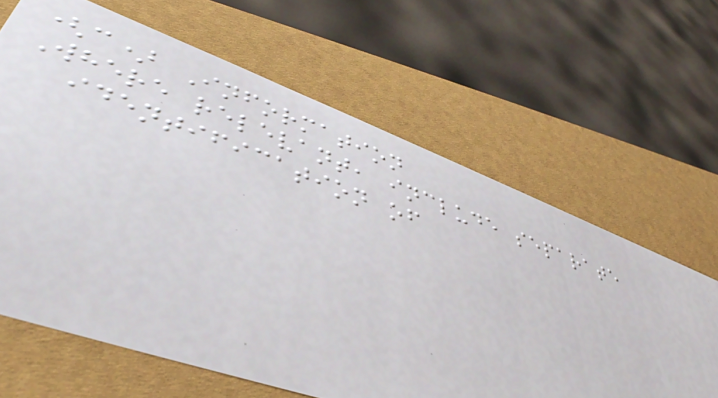(c) Information
Where relevant, include separate
identification of
